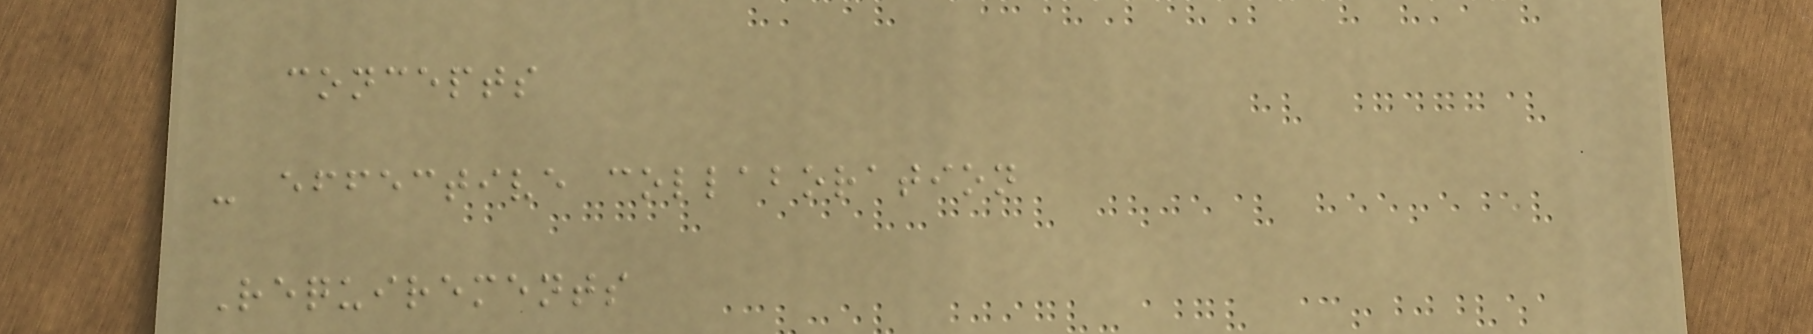concepts
- effective collaboration
Requirements
